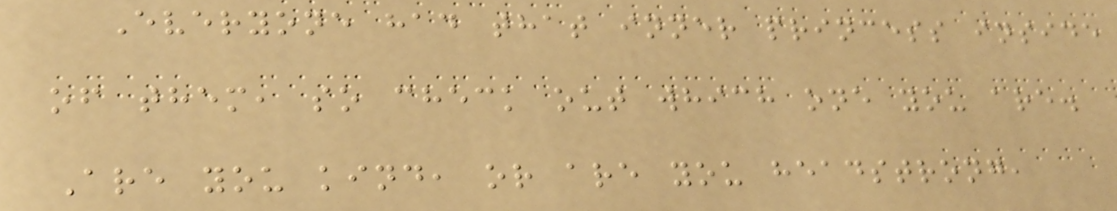Everyone had that inner princess inside
of them, so check out which one you are.
Are you kind, or are you headstrong,
